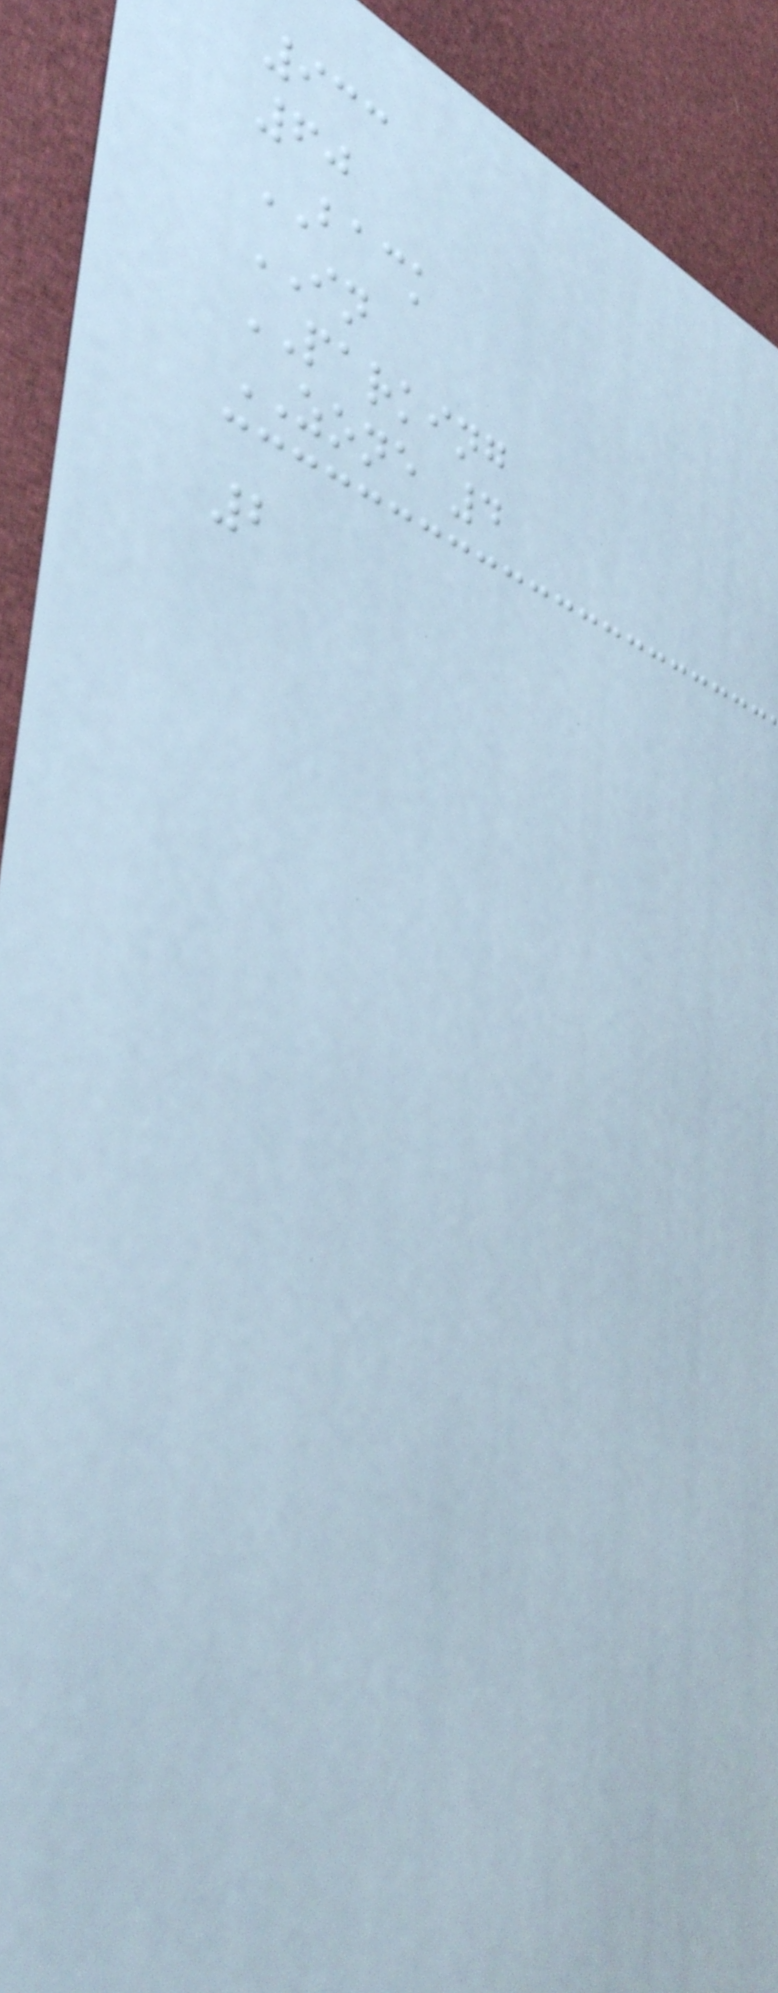933
60
BACK
IN
PARKING
ZONE 4
2
